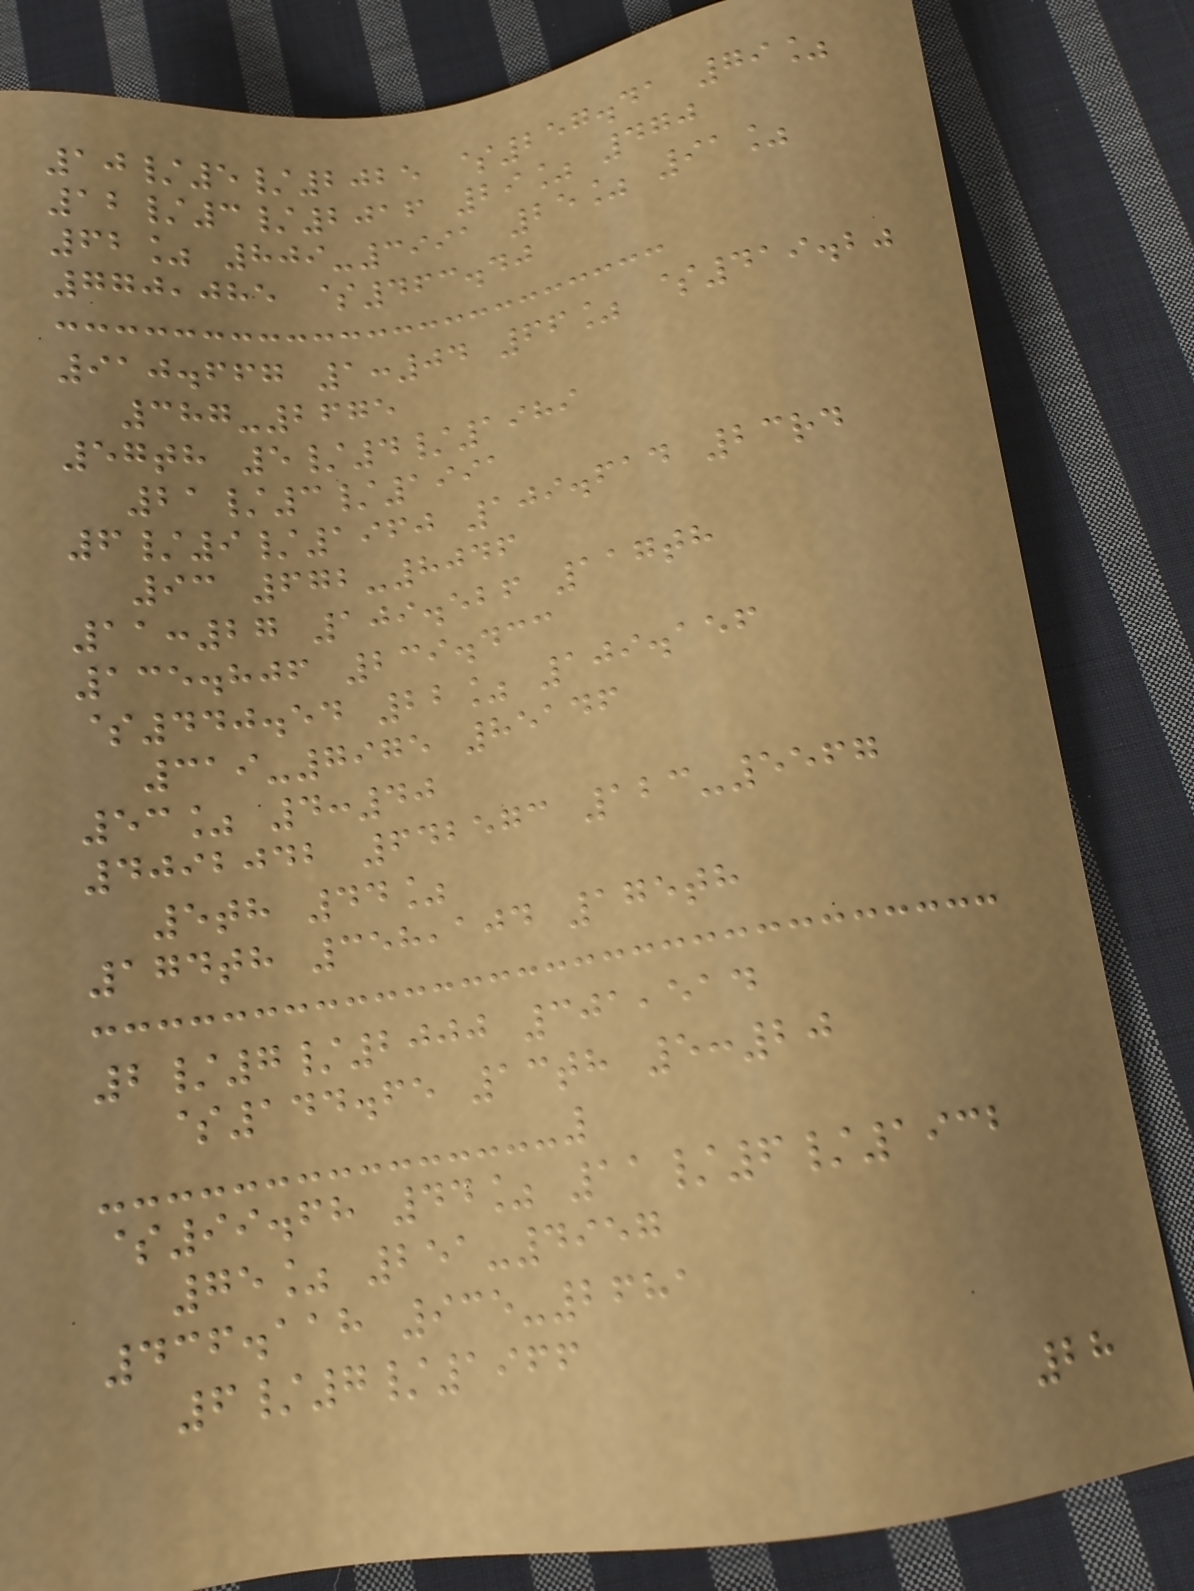10/5/2025 $257.41 79%
12/3/2016 29% 470
62% 809-3991 25% 91%
770,085 $463.40
910.667 1:04 66% $419.20
387-2675
57th 5/4/1989
21/3/1991
6/9/1960 109.614 23rd
93 672-8046
11:27 109.526 117th
135.806 239.433
$440.54 22% 109.156
319-7975 85146
53% 4:40
4092042 642573 123-5567
5th 44%
174th 358,104 175th
2/7/2000 301,514
$144.65 13th 5:20
$99.68 44% 11/6/1932
75% 251-4957
436.118 935-2681
6/7/1966
28
